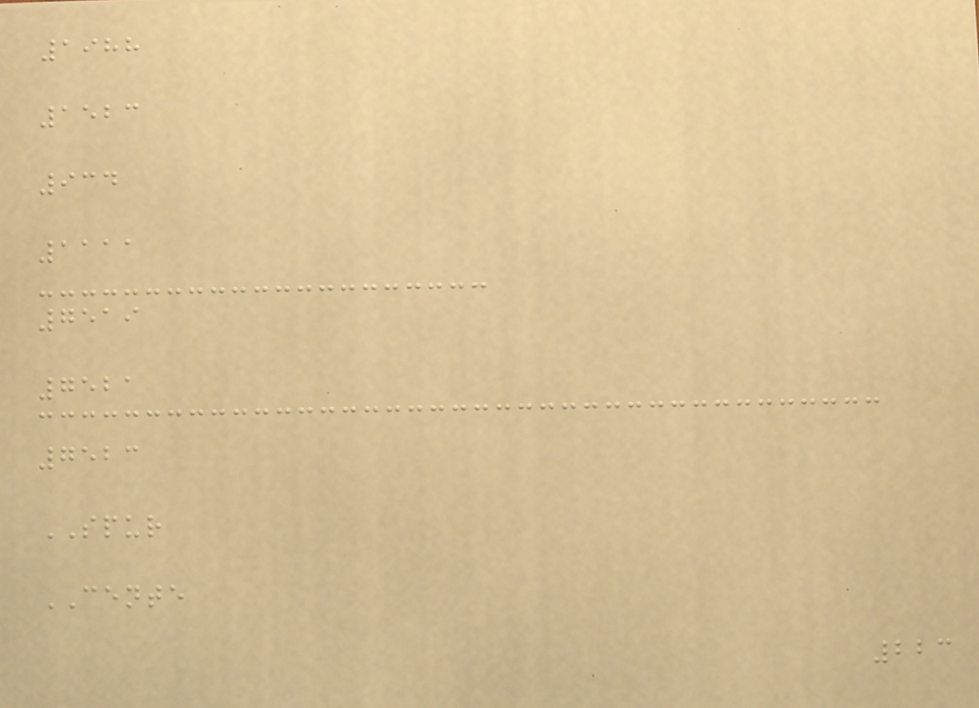1988
1523
934
1111
7519
7521
7523
SPUR
CENTE
223
